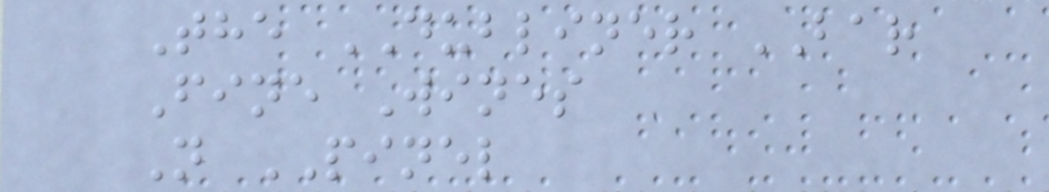The DUBLINER BAR
Fine Wines
N PINEL
